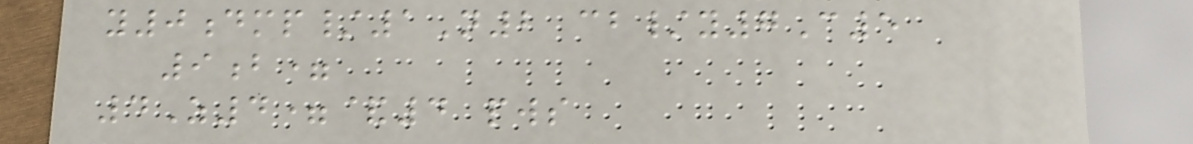y0dmp/1N2 cb/y7C5
9b=
4Z4=&4 pws
